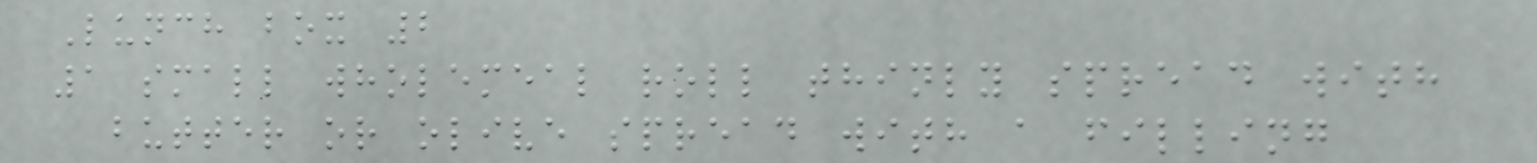Lunch box 2
1 small wholemeal roll thinly spread with
butter or olive spread with a filling
